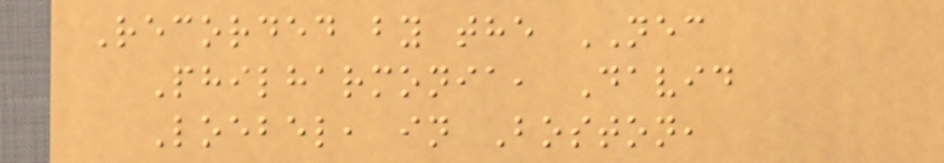Recorded by the NEC
Philharmonia, David
Loebel, in Boston,
